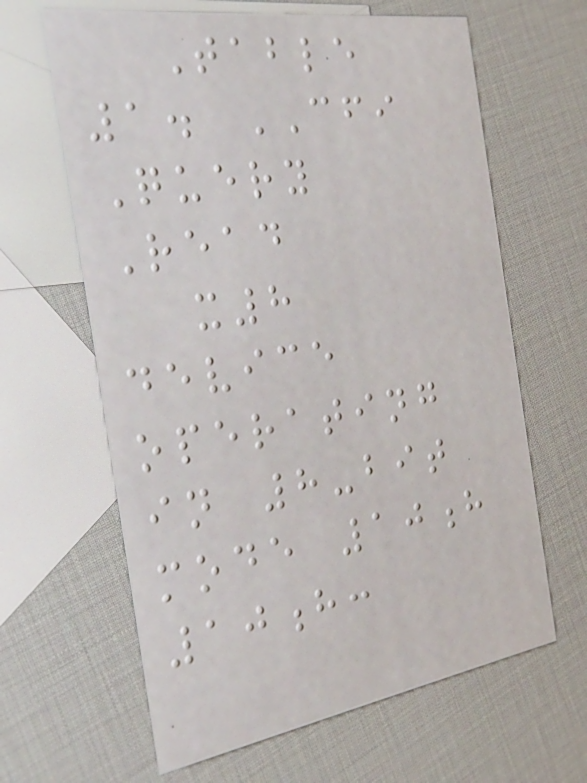Table
1. CFI
Query
Read
x8
device
operating
in 8-bit
mode 10h
10h:
